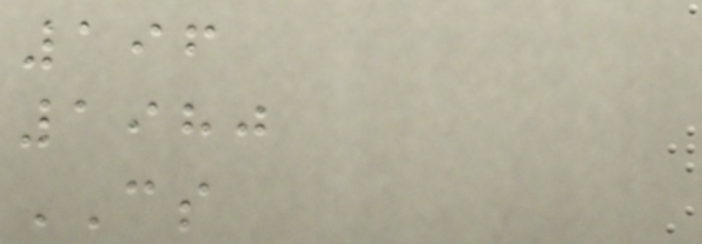196
1980
CS
